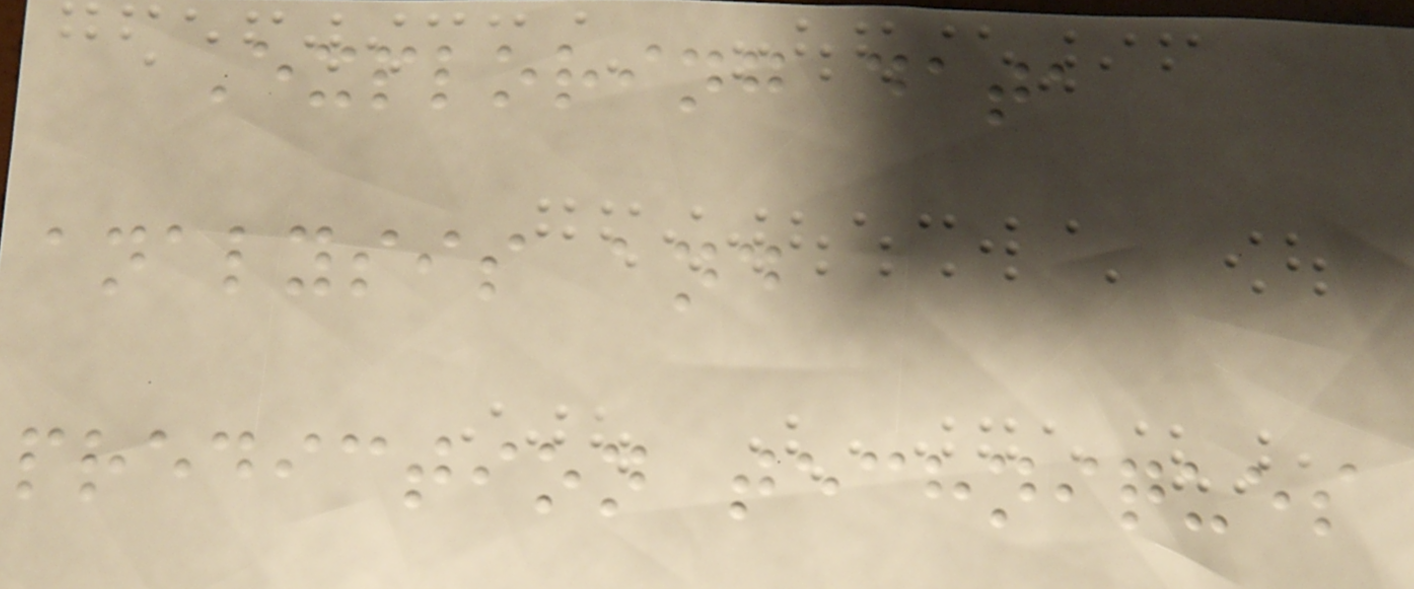Exploring data
analysis and
prediction techniques
